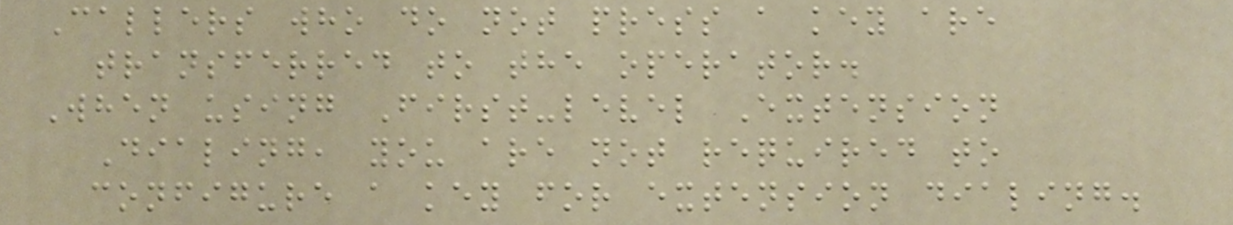Callers who do not press a key are
transferred to the operator.
When using First-level Extension
Dialing, you are not required to
configure a key for extension dialing.
